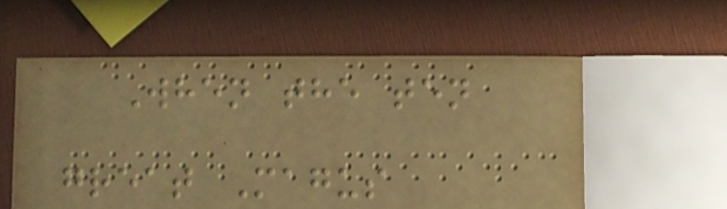When the ten
great Magus
